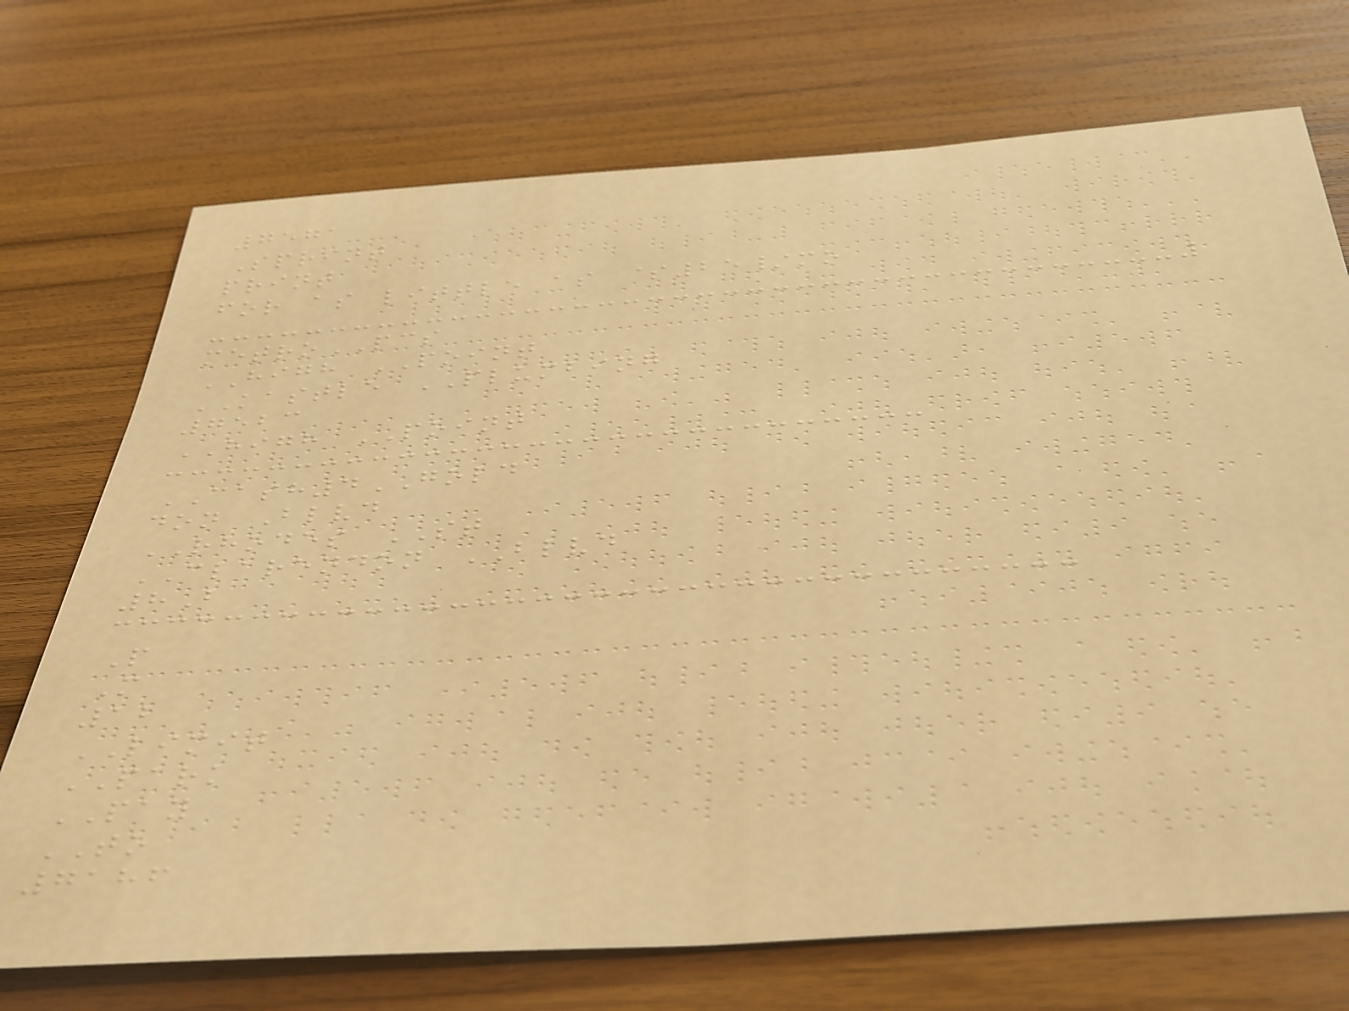7571
Sprint
print
for as little as $25/mo
metroPCS
HIGH POINT
KASTLE PLUMBING
7523
HIGH POINT
CASH4GOLD
don Blvd
RHODES ST
CLARENDON BLVD
8B
P
M
12
LIMIT
PARK
PAY
TO
7186
